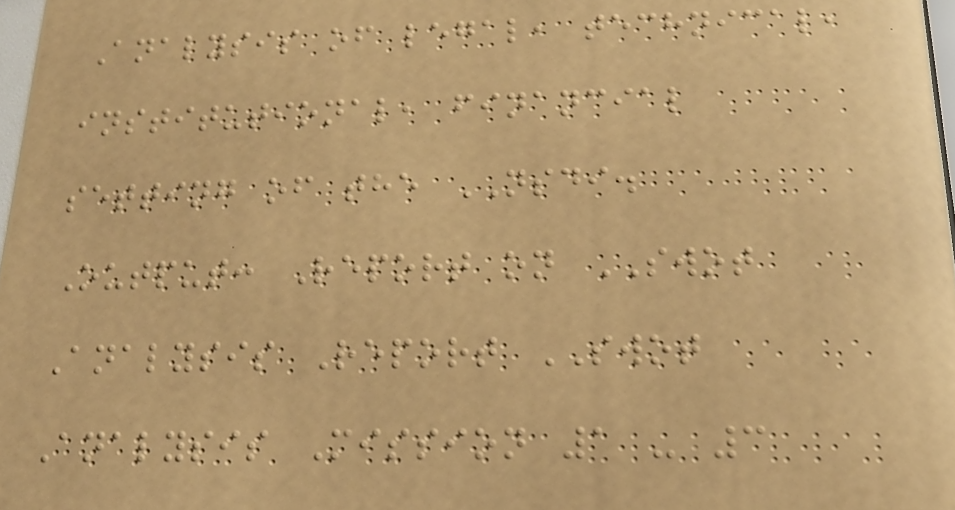Analysis of legal, technical,
institutional, financial
setting of the NSDI.
Output: Report on SWOT
Analysis Report SWOT
Analysis Mission 1 - 3
